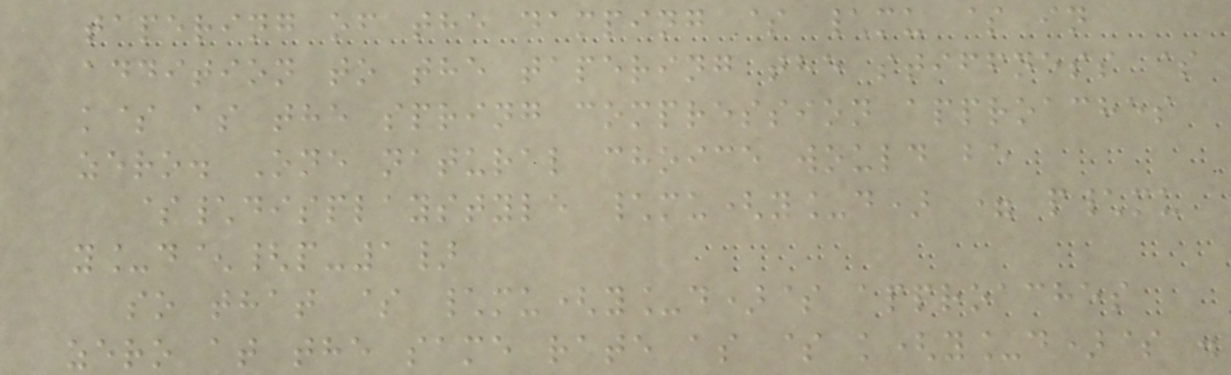tapering of the damping $ \mu $ in
addition to the tapering the stiffness $
k$ as the spring compression approaches
zero. One natural choice would be
$\displaystyle \mu(y_d) = p\mu
y_d^{p-1}
so that $ \mu(y_d)$ approaches
zero at the same rate as $ k(y_d)$ .
